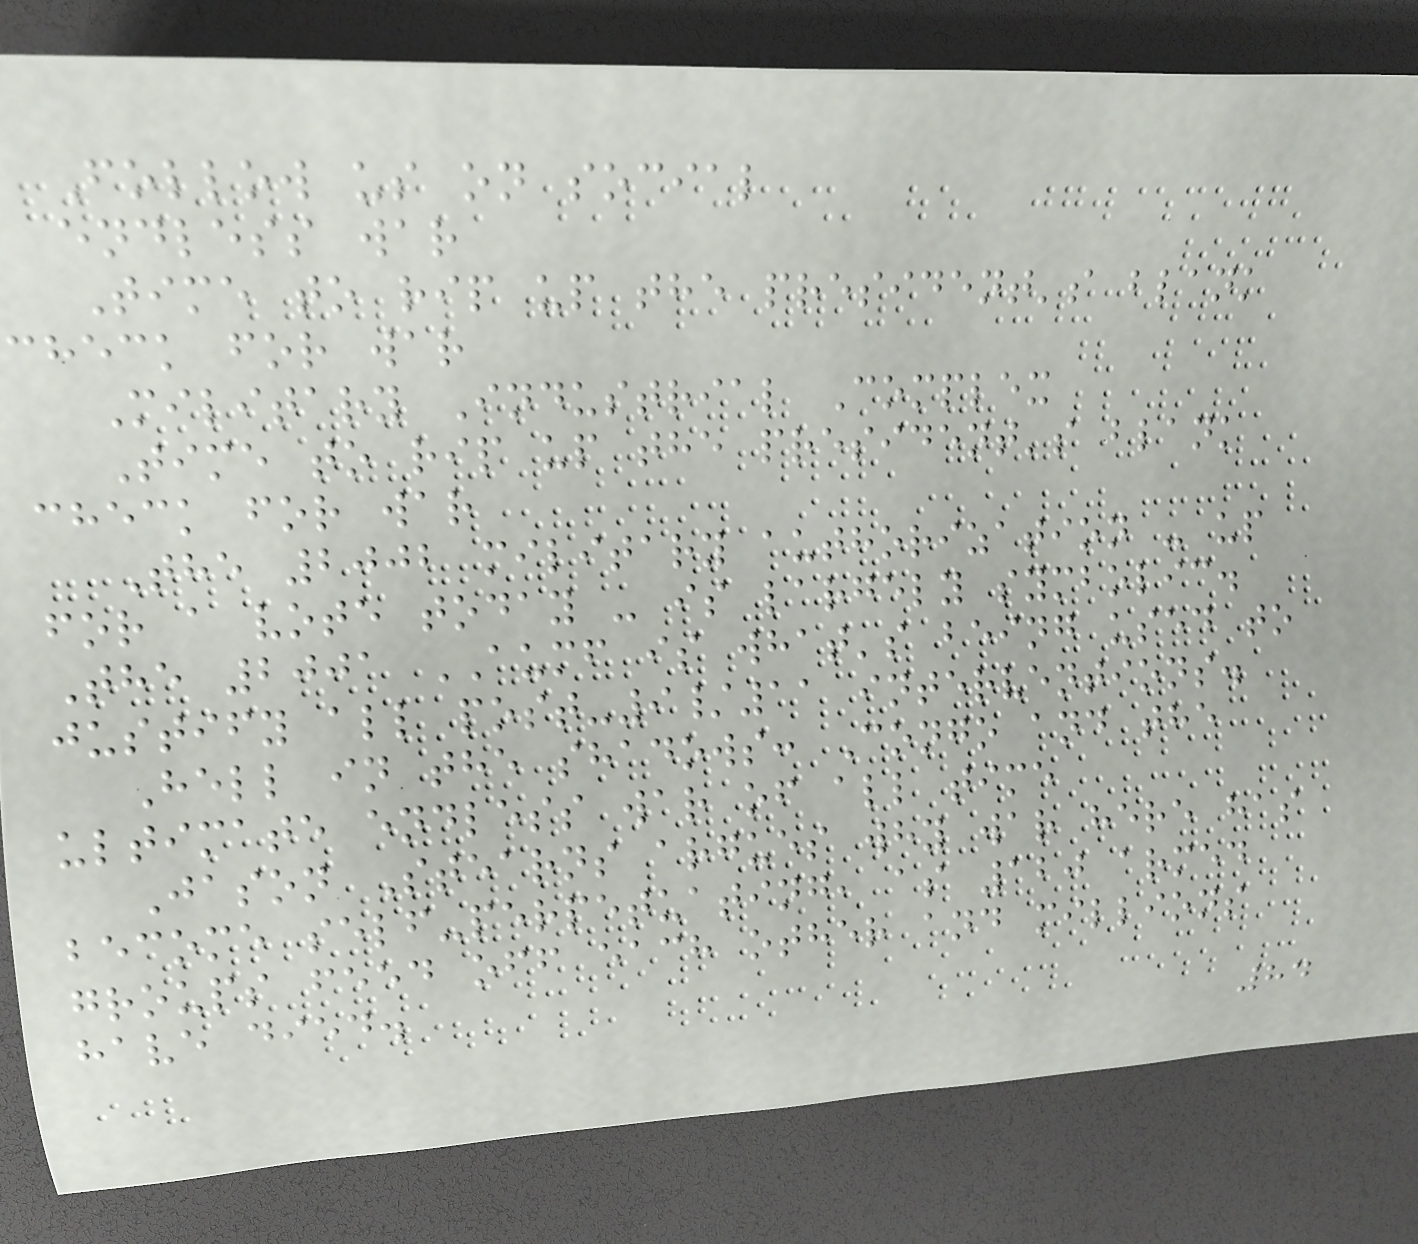Follow us on social
endless war
Time to rip up the president's blank
check for war
Military Industrial Complex
Time to rip up the president's blank
check for war
The 2002 military authorization - up
for a vote today - is largely symbolic.
The 2001 AUMF is what's being used to
justify all post-9/11 interventions.
Hell in the shadows: Congo and the
ultimate endless war of all time
Jason Stearns argues why war here has
become self-perpetuating, as 120 armed
groups feed off each other and millions
have died.
84
